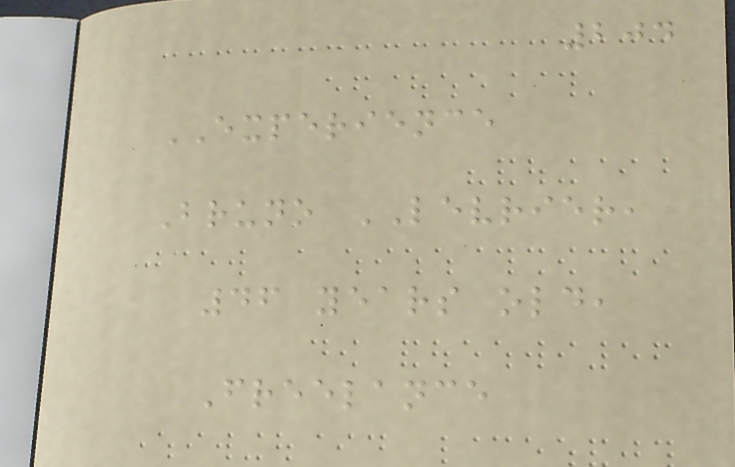204
EXPERIENCE
Bruno LEVRIER,
46 years old,
Freelance
